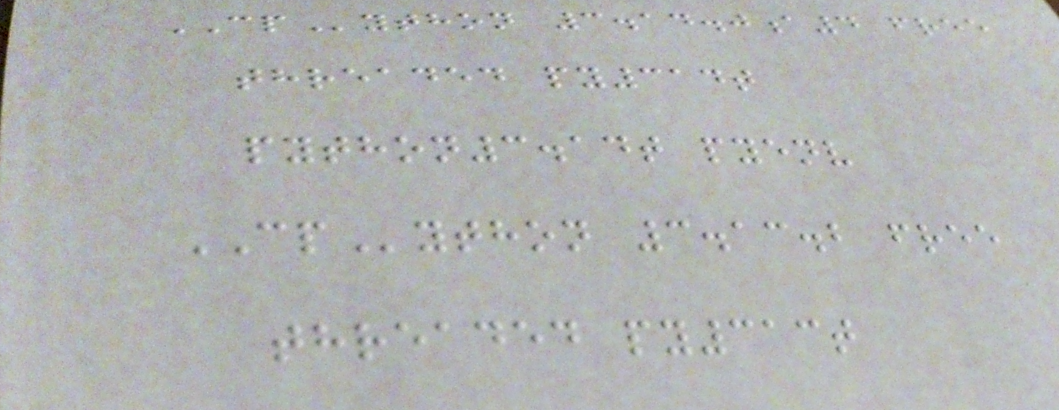CPython 3.14.0a4 free
threaded py314t
python3.14t pyenv
CPython 3.13.2 free
threaded py313t
